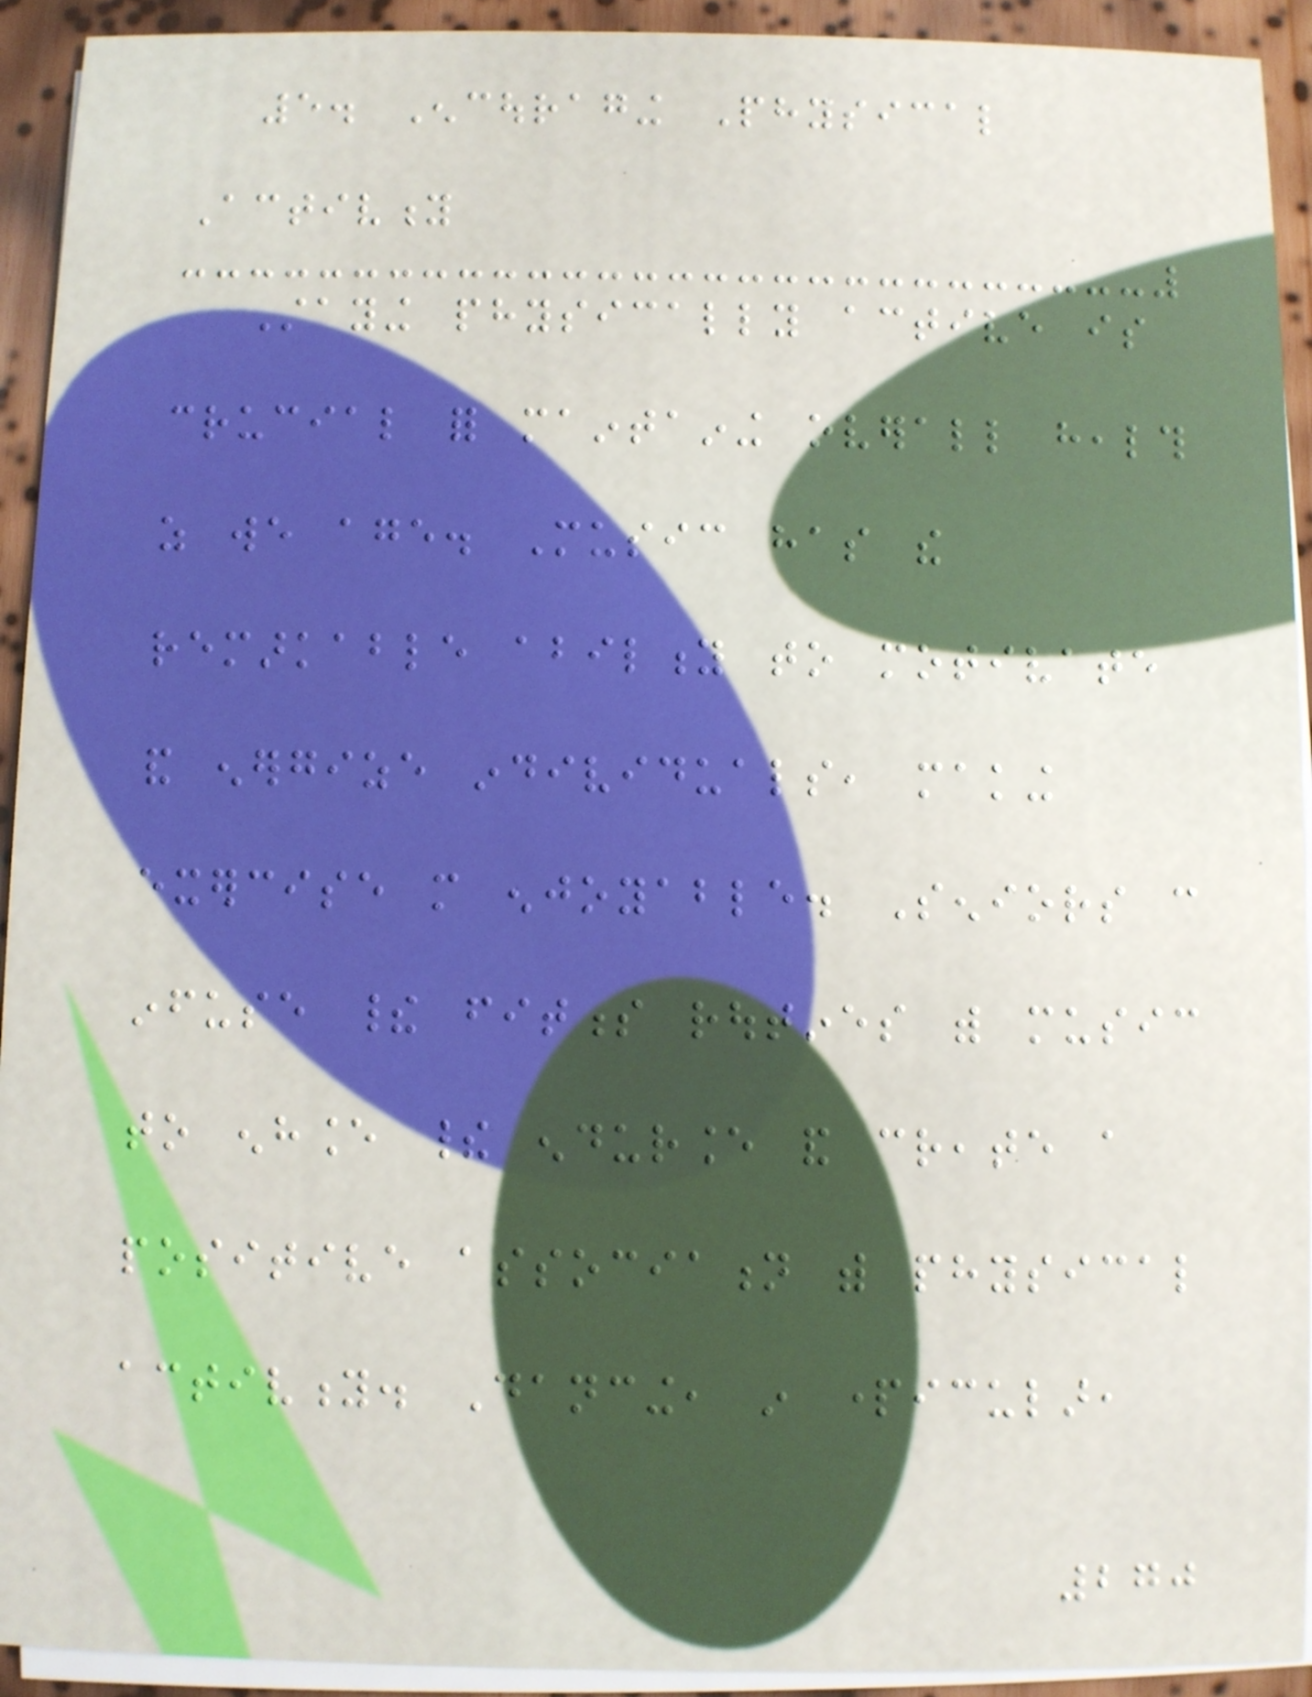5. Encouraging Physical
Activity
Staying physically active is
crucial for maintaining overall health
as we age. Music has the
remarkable ability to motivate
and energize individuals, making
exercise more enjoyable. Seniors can
infuse their fitness routines with music
to enhance their endurance and create a
positive association with physical
activity. Dancing, in particular,
270
